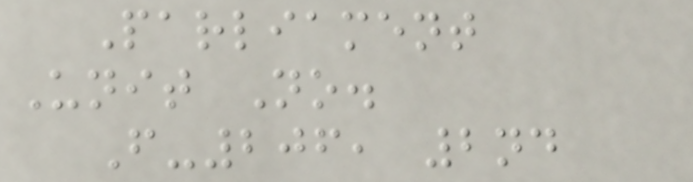Parliament
Unit No.
F-206, 2nd
